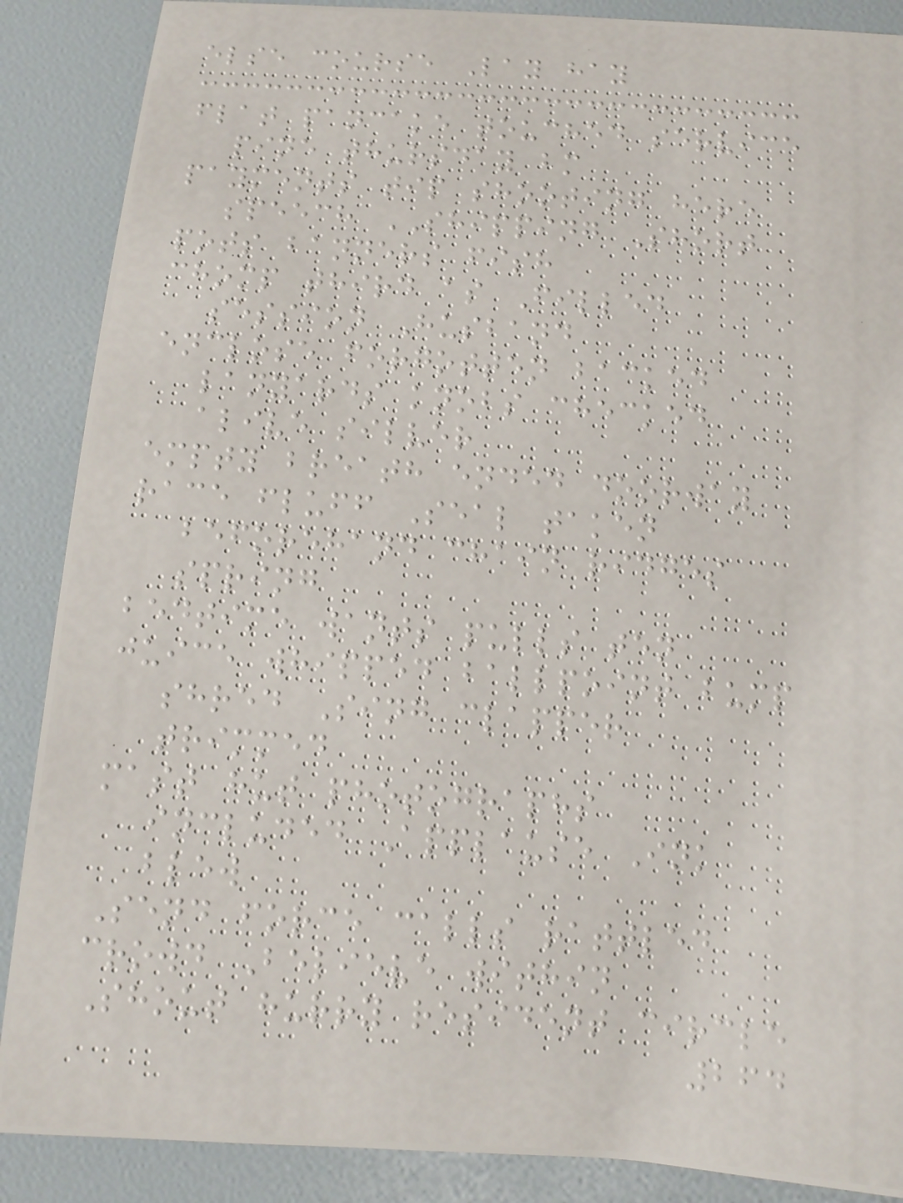else course Lay hay
flat pancake touched service
pine thursday bm
payments tip shooting here
speech SHIPPING Short
pots banners fish
chomp third as Filled
session Husband
enclose forgotten backed
lanyards knobs checked
alive silver
empty breath ended doorway
race fluff Seal taken
beforehand chain ridges
spring
bedtime wants pulls ten
juice whipped ballpoint bump
shred Sing clapper
trimmed
mast hut photographs
included Applause Ink
blew
Send force calls rattled
crowd Believe within
Shout hurry resident circle
264
